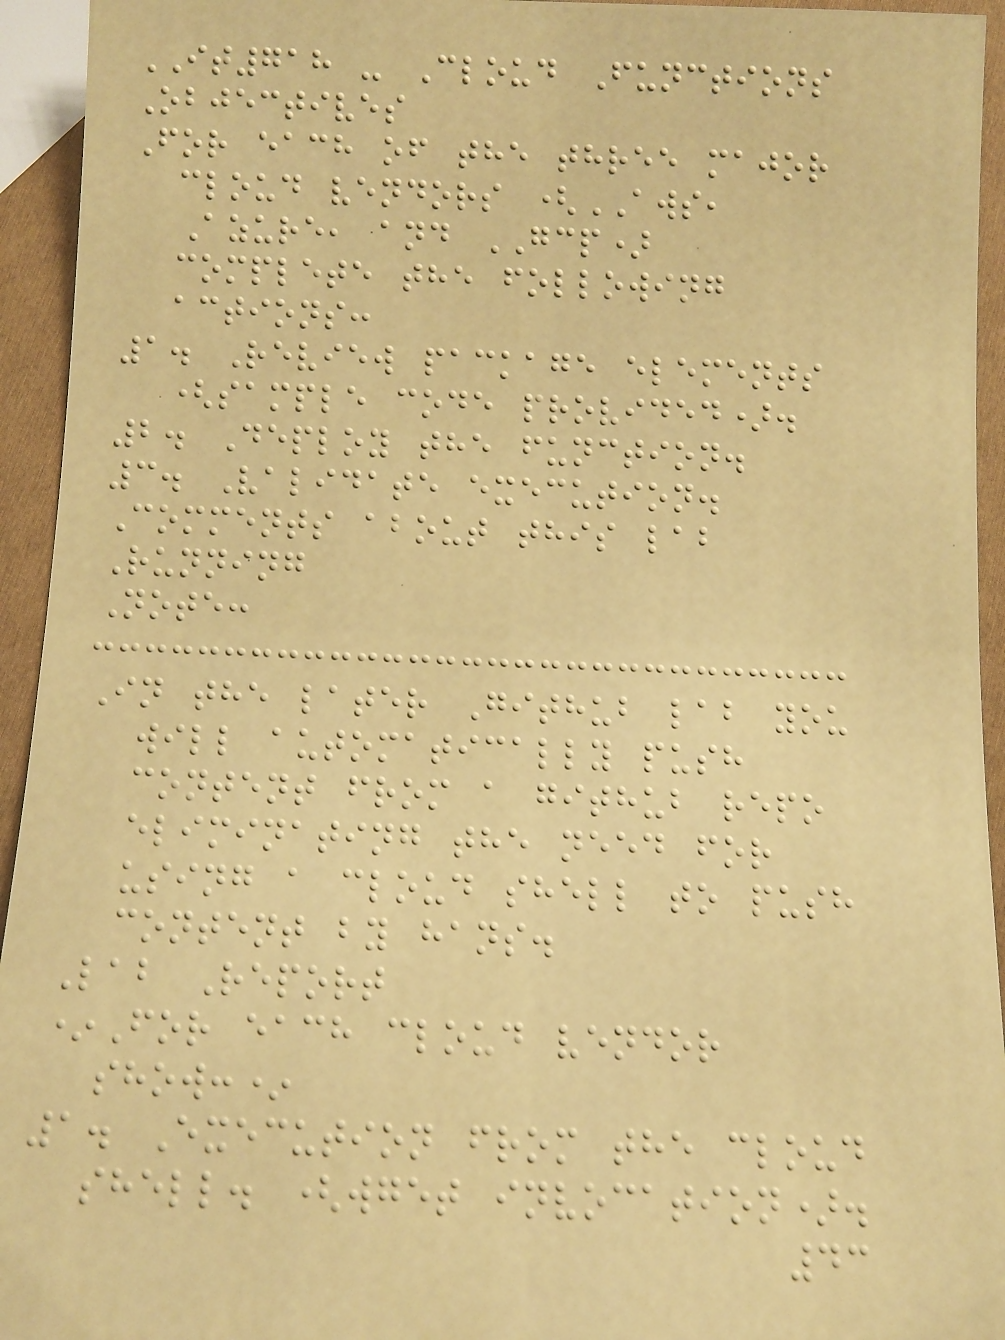IT718 - Cloud Functions
Objectives
For each of the three major
cloud vendors (AWS,
Azure, and GCP)
complete the following
actions:
1. Review package elements
(sample code provided).
2. Deploy the function.
3. Validate execution.
Comments about this lab
Running
Note:
In the later Github lab you
will automatically push
content from a github repo
eliminating the need for
using a cloud shell to push
content by hans.
Lab Report
*For each cloud vendor
show:*
1. Execution from the cloud
shell. (wget invocation).
43
